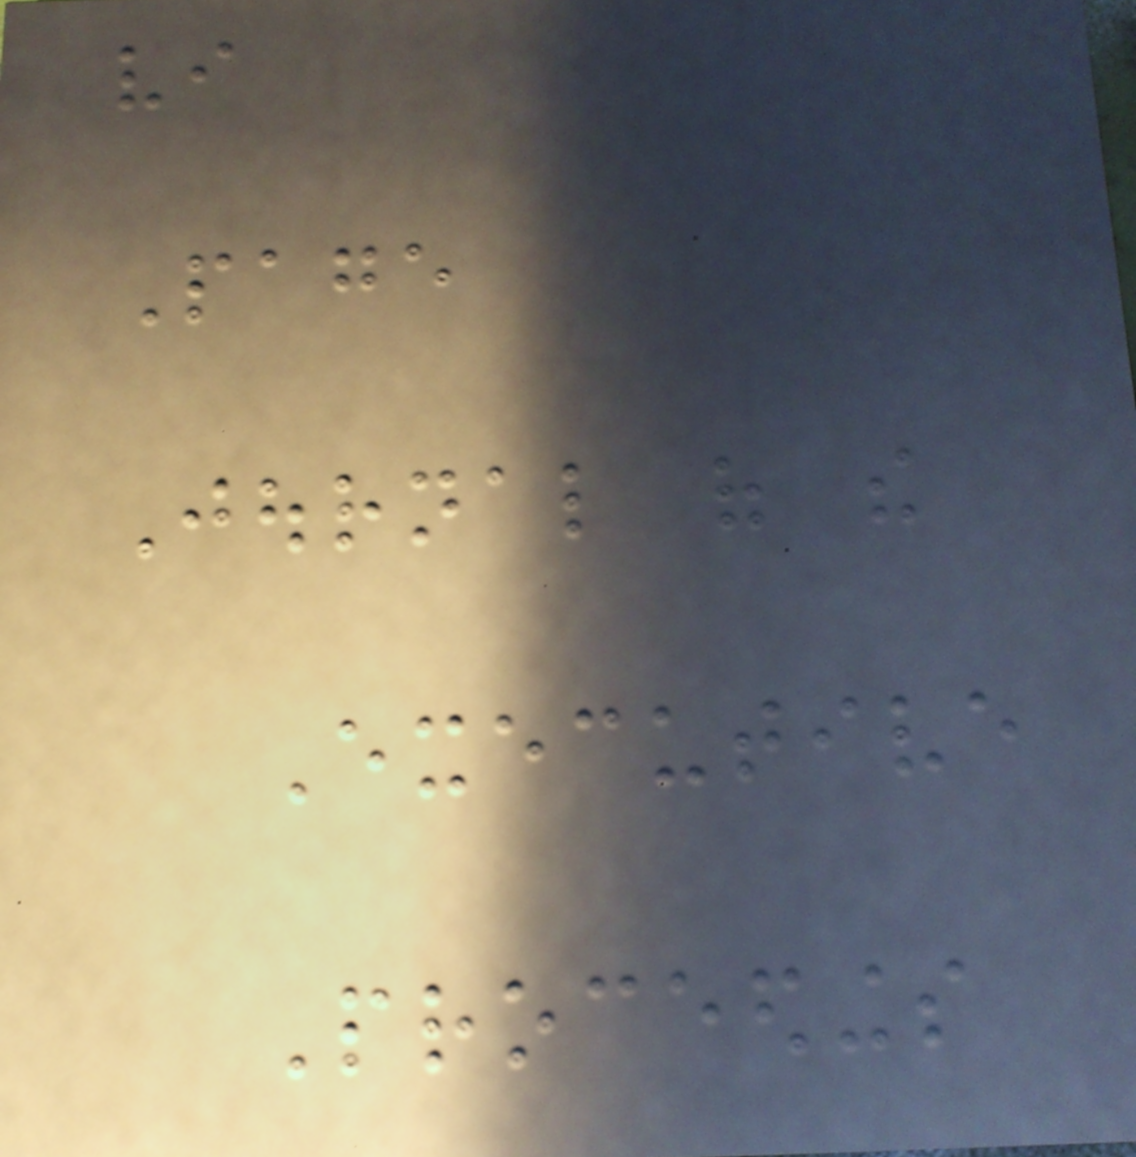vi
Page
Journal of the
Executive
Proceedings
